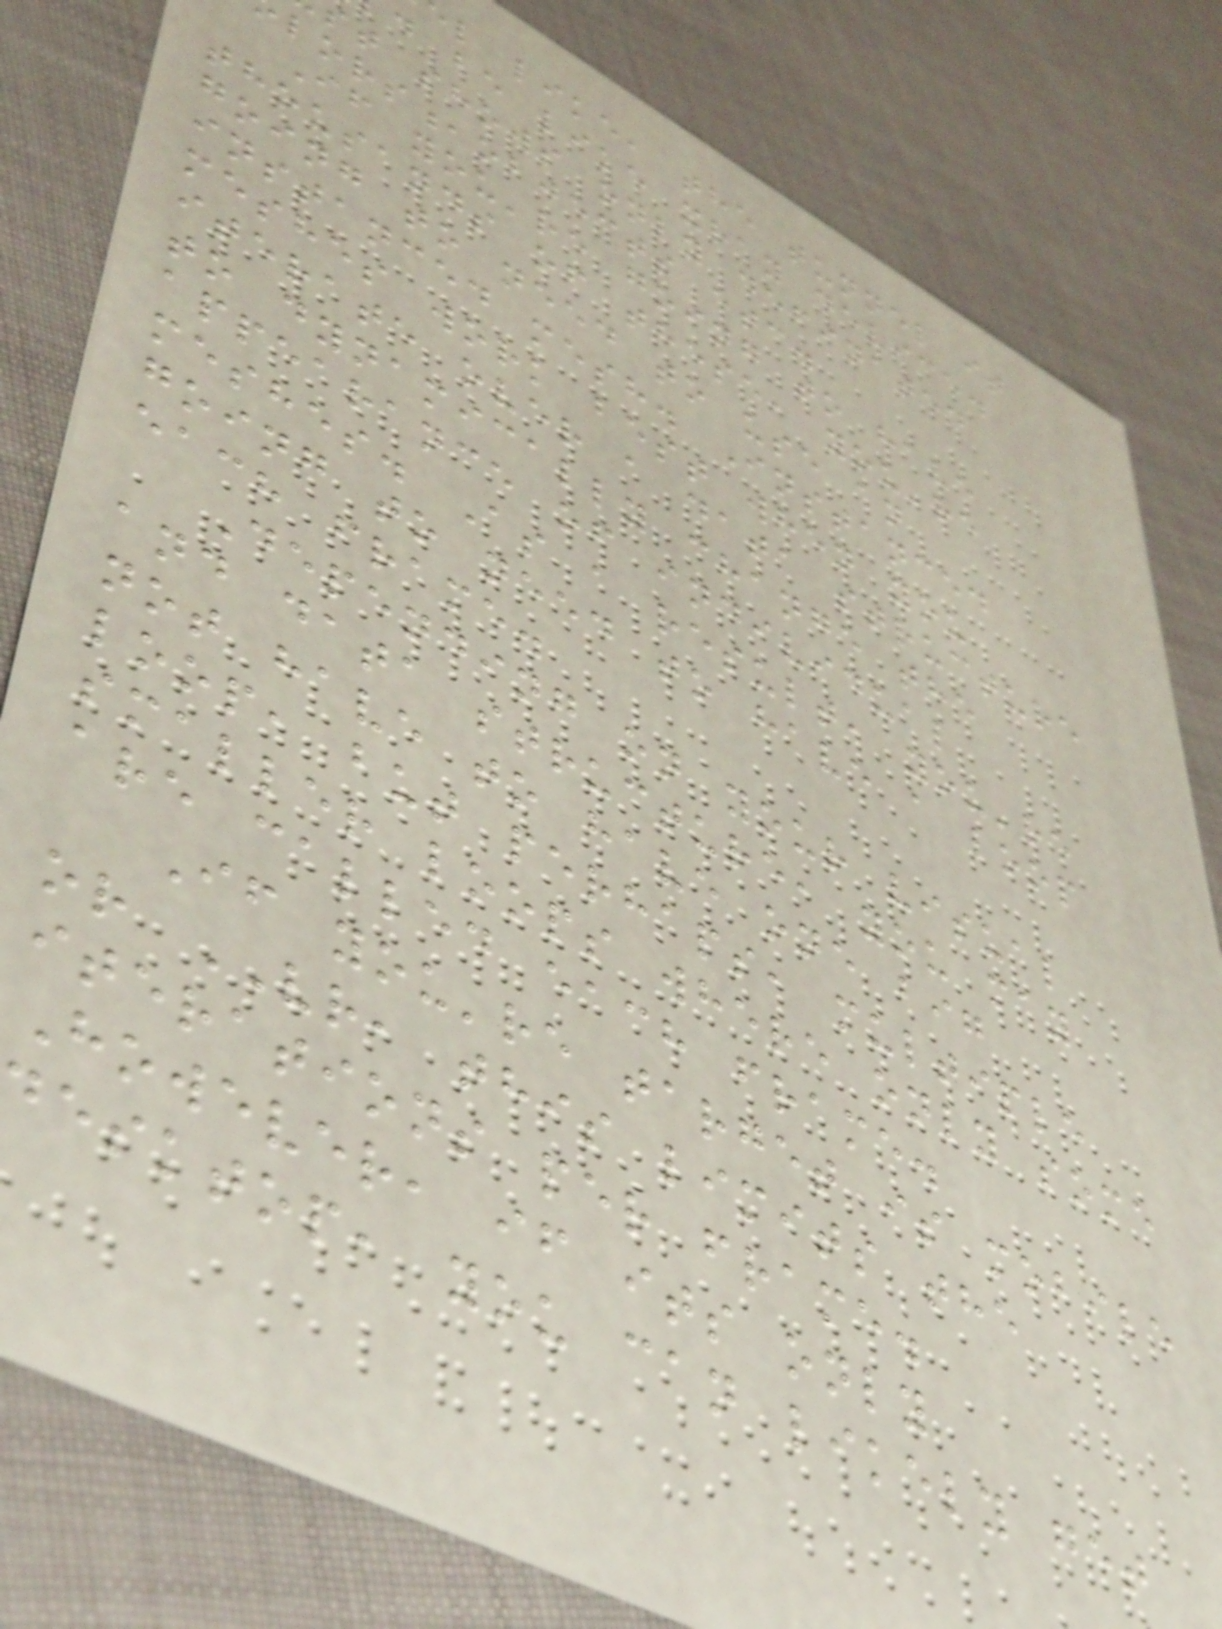l like, the tunnel it
d be like xray device.
st shows only definated
lors,objects etc.
If you're going to have
thousands of these, you're
going to need to use an
instanced mesh. Instanced
meshes work best when you
iterate over a data structure
to dynamically change the
appearance of individual
meshes. As a result, you're
going to need to have a loop
each frame.
Depending on your visual
and data structure, you may
not have to have one big
loop, but perhaps, multiple
smaller loops where only some
are called each frame.
If you're target is mobile
or VR, this limits the
iterations per frame.
However, if its only
esktop, you can likely get
